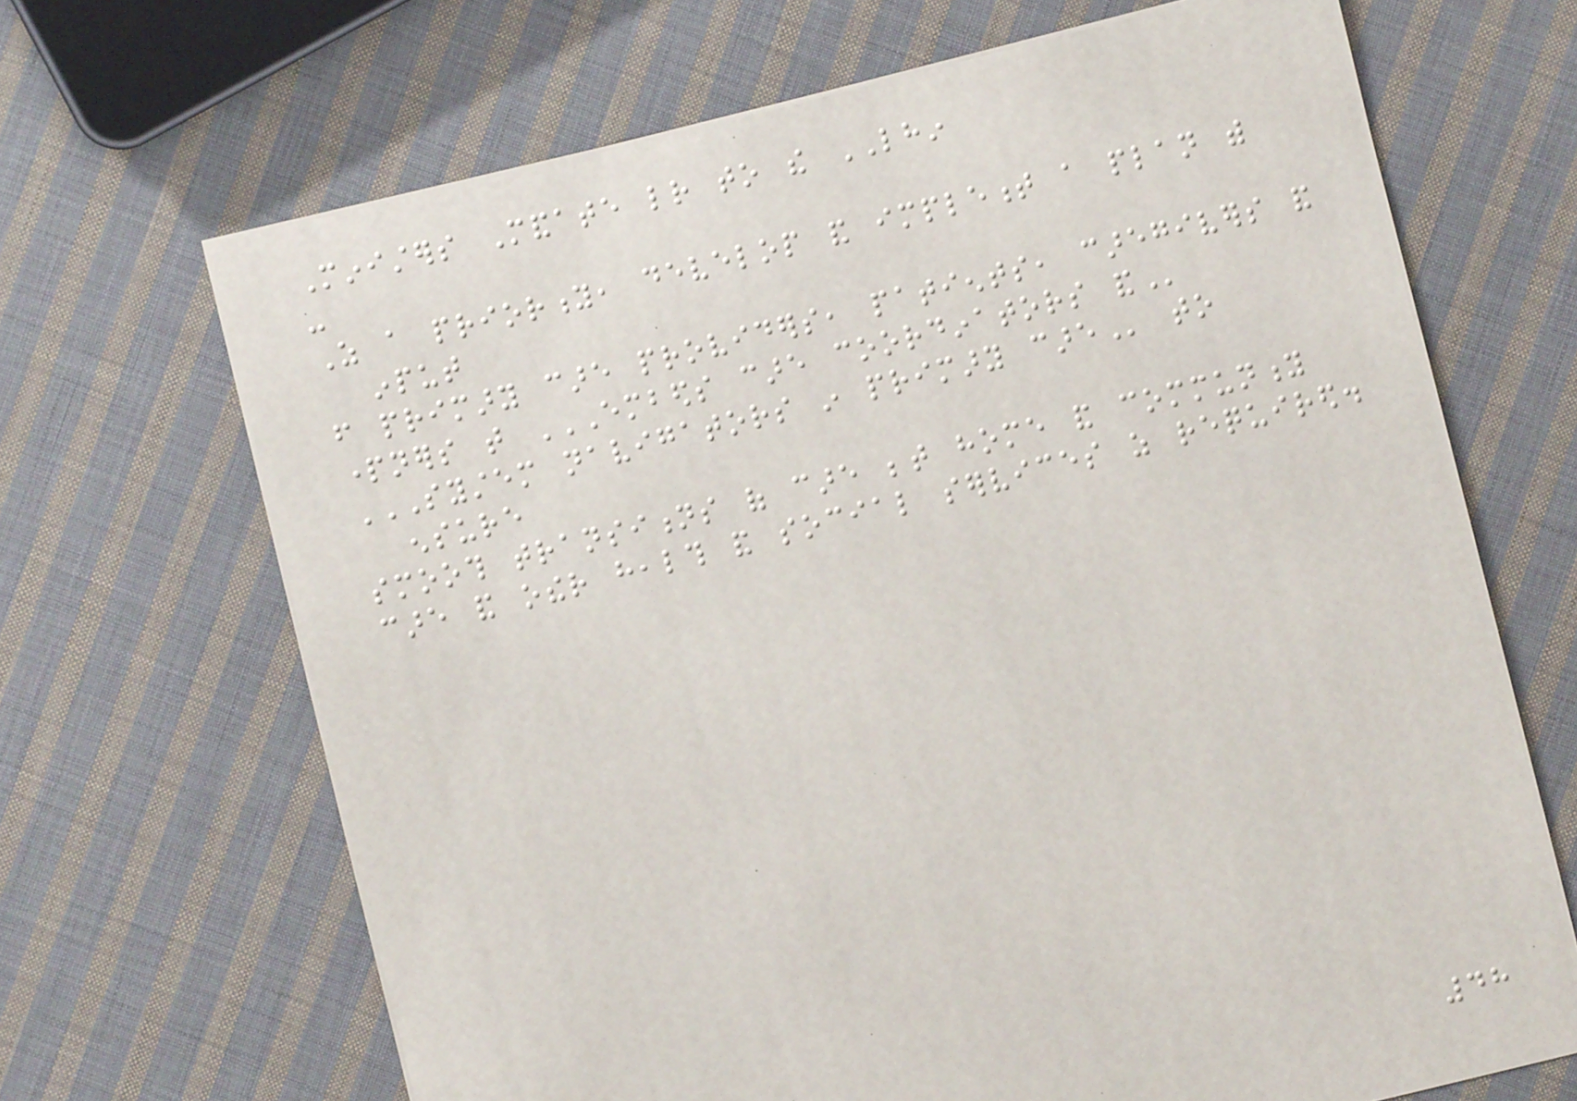Ministers Mandate letter to the LHIN
-
As a priority, develop and implement a plan with
input
from primary care providers, patients, caregivers and
partners that EMBEDS CARE COORDINATORS AND
SYSTEM NAVIGATORS IN PRIMARY CARE to
ensure
smooth transitions of care between home and community
care and other health and social services as required.
48
